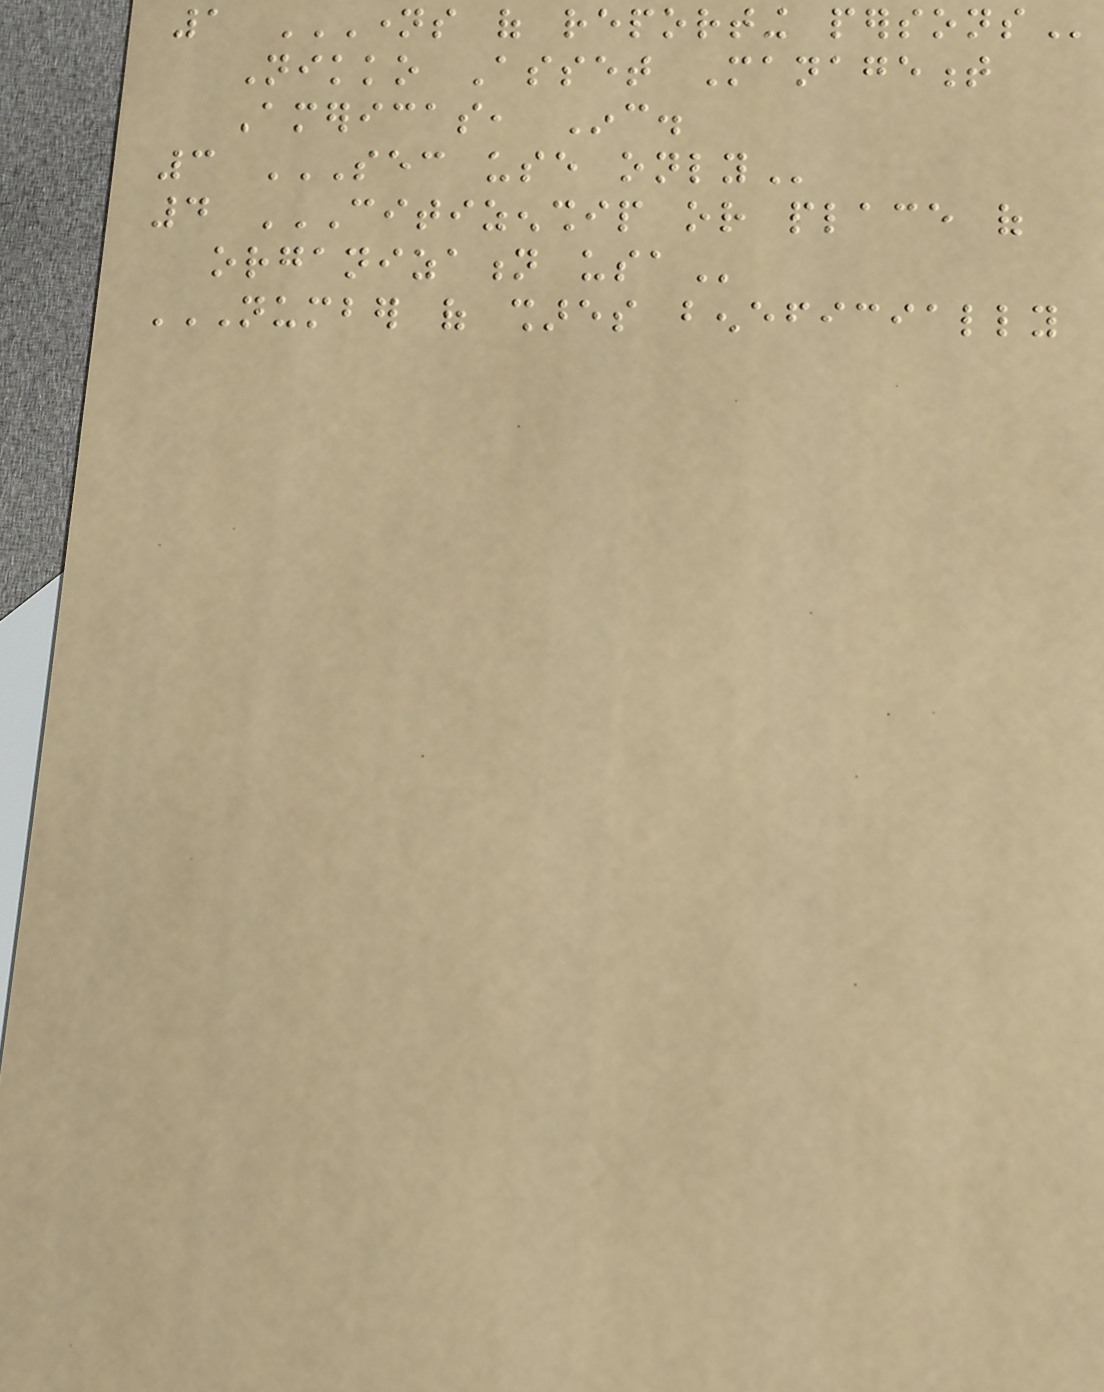1 NAMES OF REPORTING PERSONS
Nikko Asset Management
Americas, Inc.
3 SEC USE ONLY
4 CITIZENSHIP OR PLACE OF
ORGANIZATION USA
NUMBER OF SHARES BENEFICIALLY
